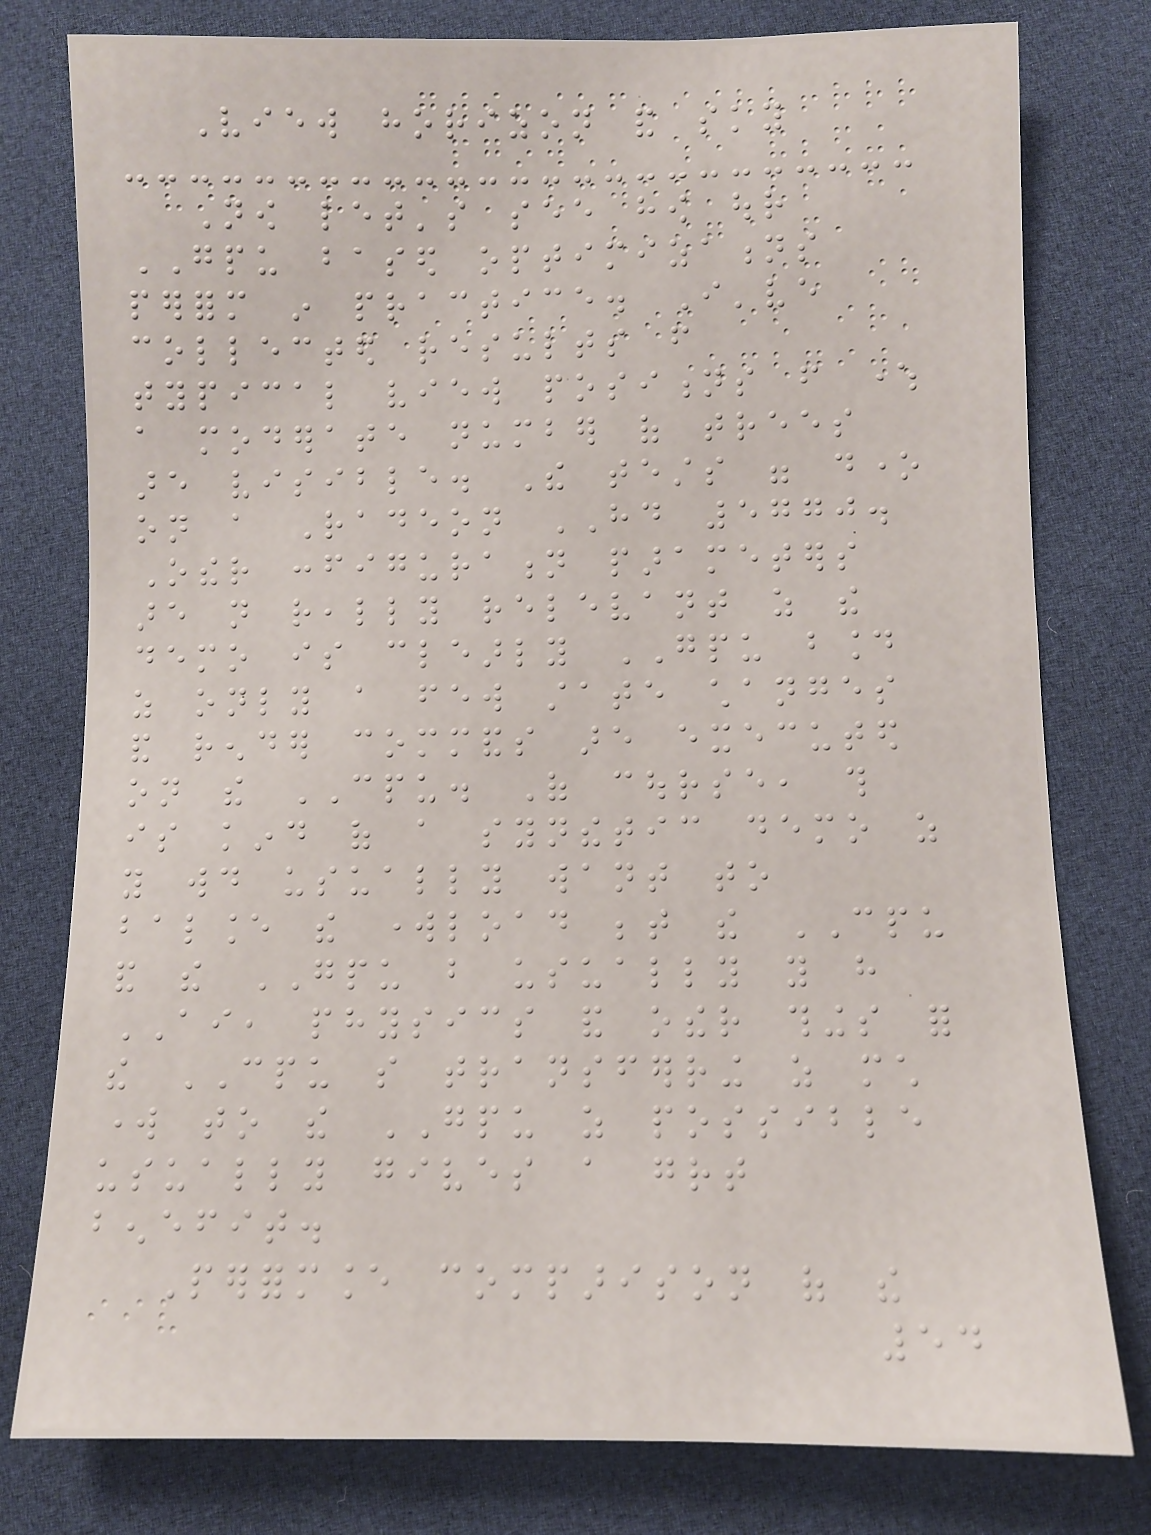View horizon and sky
Now let's see how our
GPU based optimizations
perform in practice. I've
collected results from
typical view positions from where
a moderate number of trees
are visible. The tests were done
on a Radeon HD 5770.
Other configuration parameters
are not really relevant as the
demo is clearly GPU bound
as only a few state changes
and render commands are executed
on the CPU. Of course, this
is kind of a synthetic demo as
you would usually want to
balance the workload between the CPU
and the GPU but usually you have
AI, physics and other things for
the CPU so transferring as much
work to the GPU as possible
usually gives a great
benefit.
Performance comparison of the
54
